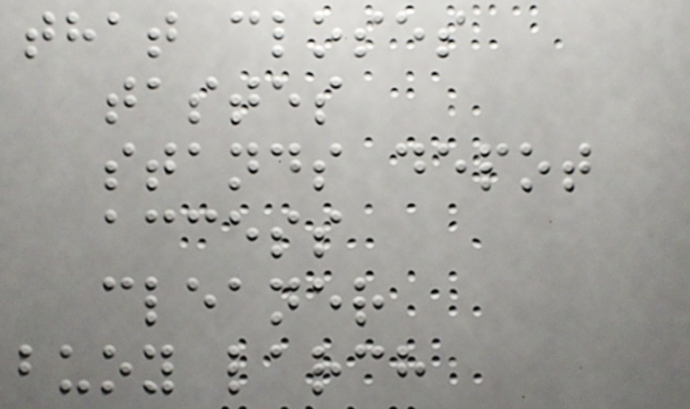that closes
tastes
stands depot
access
cleaner
buoy larch
